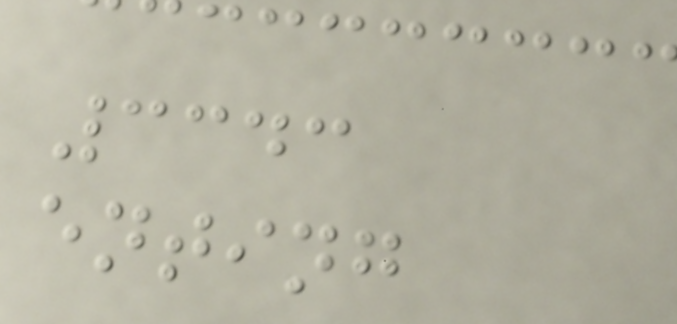3343
enting
